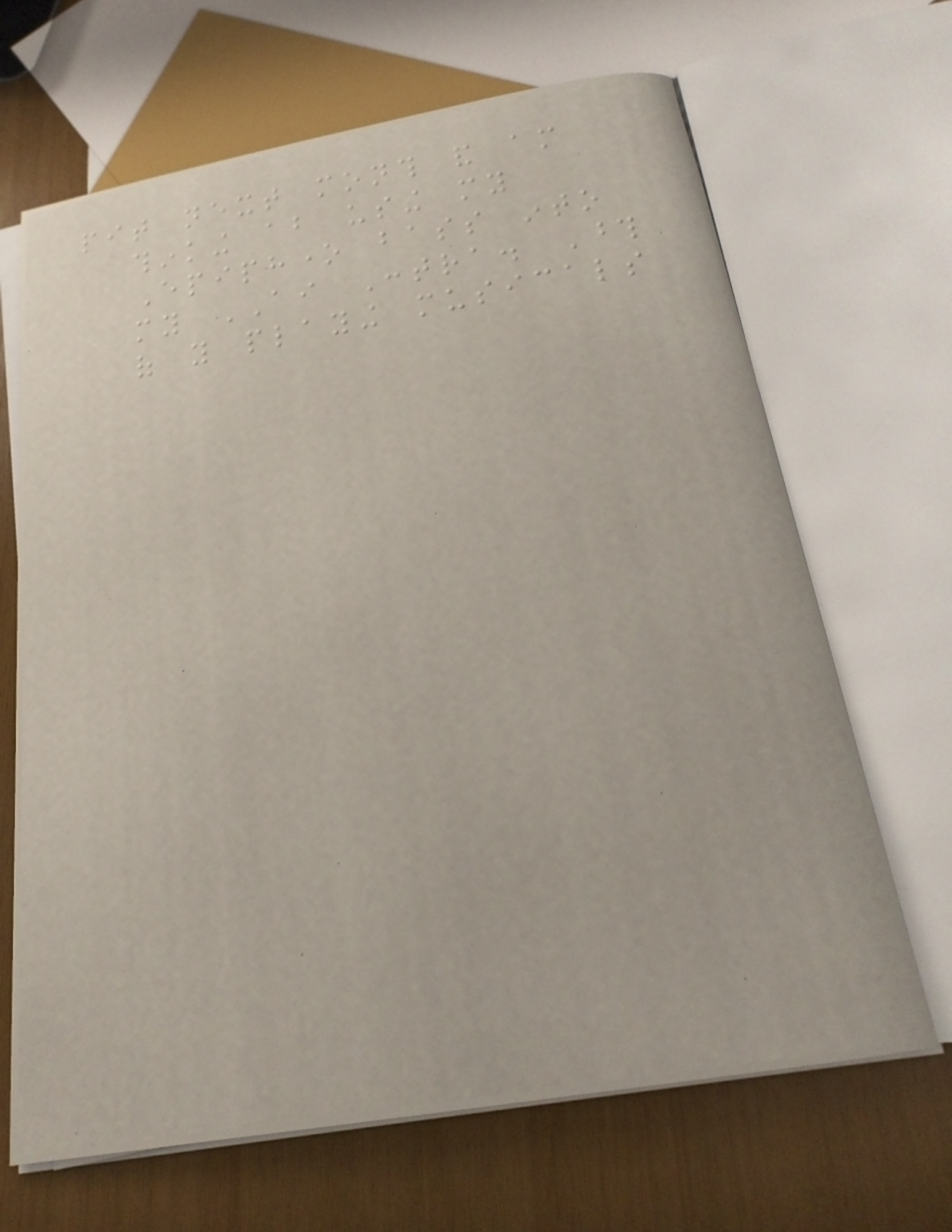pit next month and am
thinking about using my
Epiphone bass into
my AI Contra. Those
of you playing musicals
